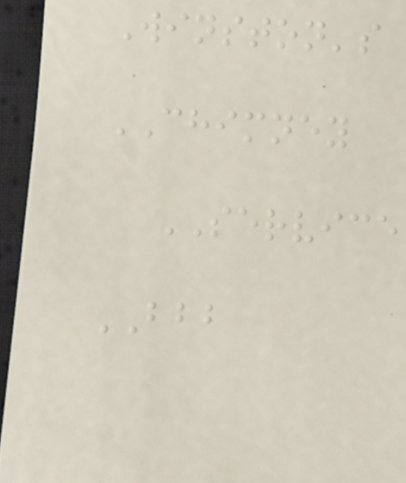Winston's
CHIMNEY
SERVICE
BBB
